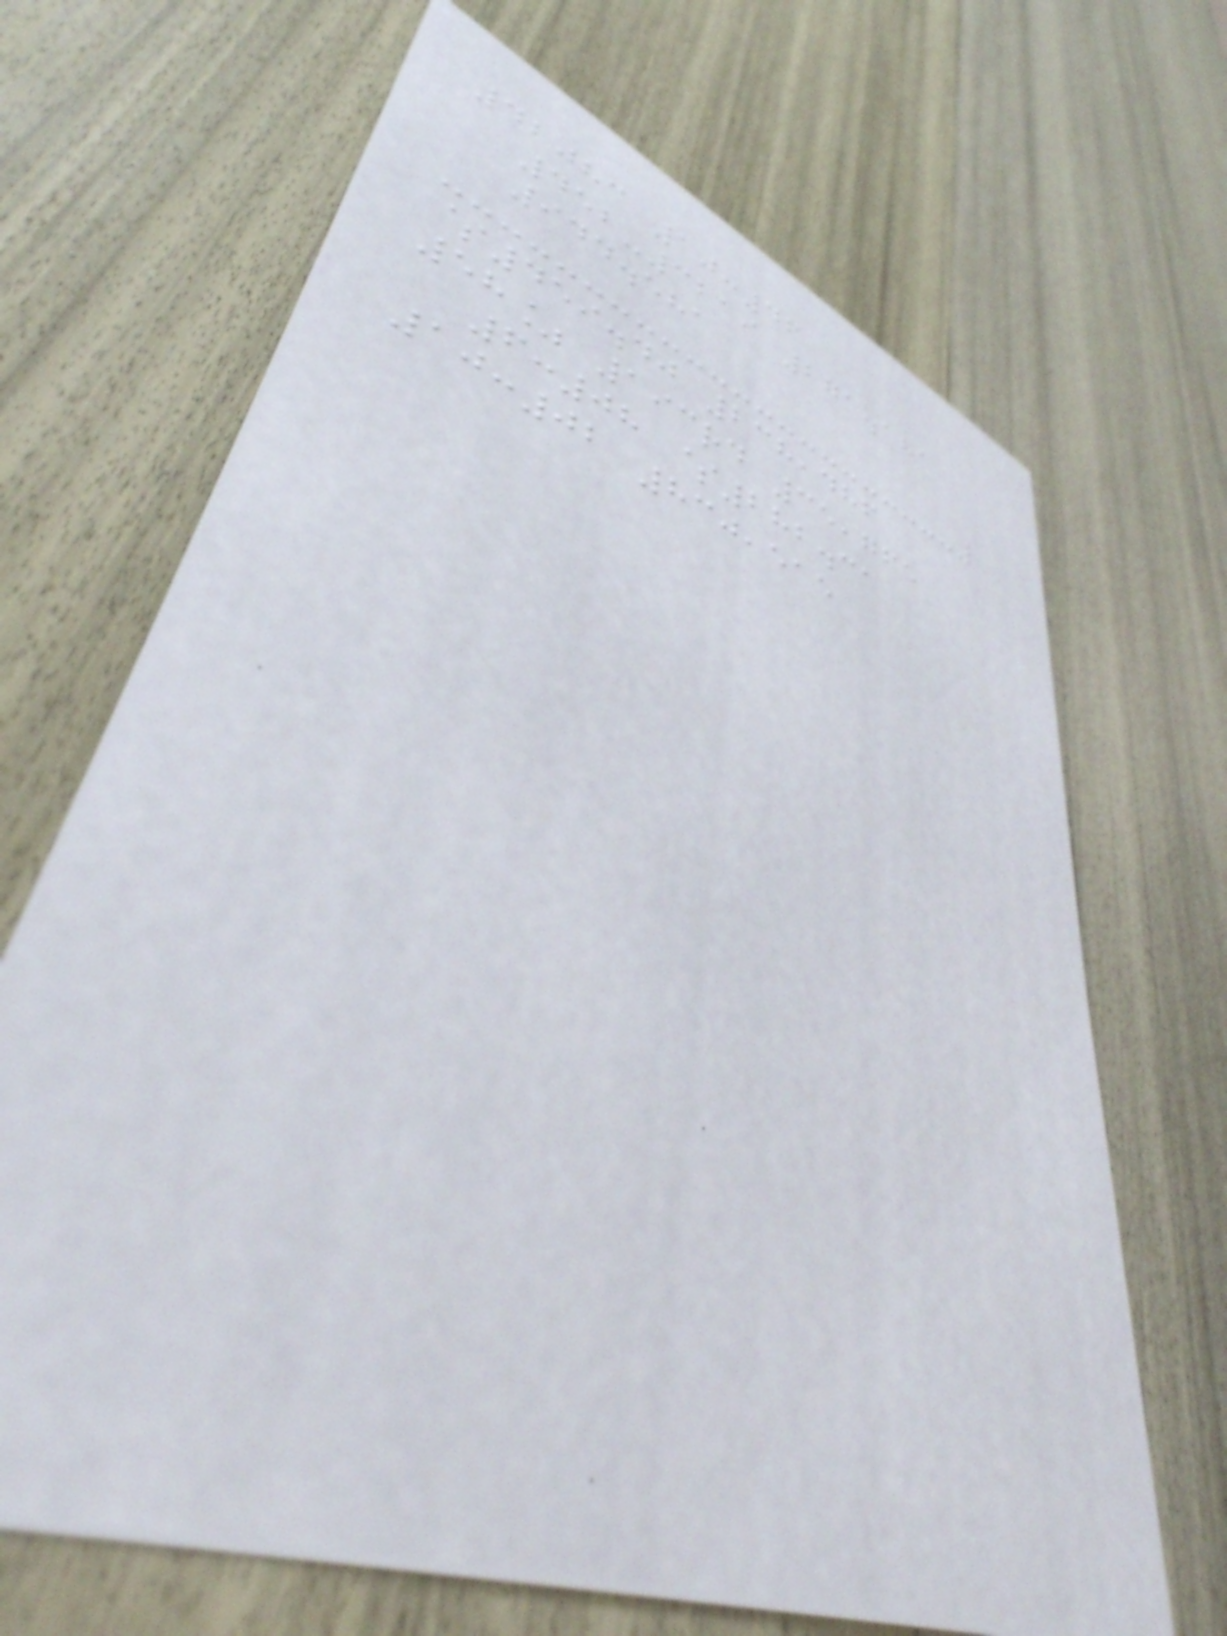42083 10:46
452-3219 271.181
944.581
$459.40 238,486
58% 193rd 35,765
6:08 $282.31
10:02 830,515
